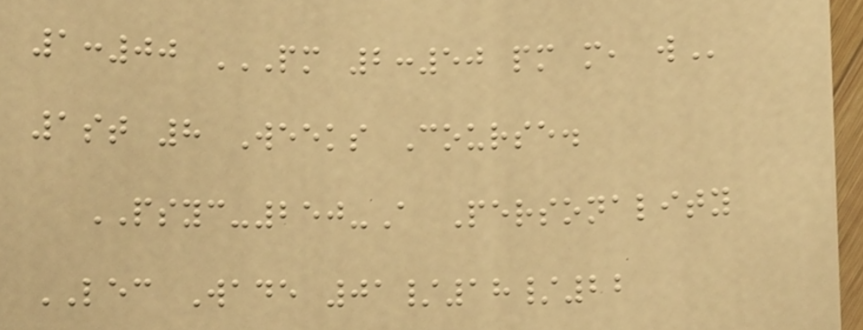1:00 PM 2:50 PM M, W
1st 8 Weeks Course.
PSYC-250-A Personality
LEC Wade 01/18/22
